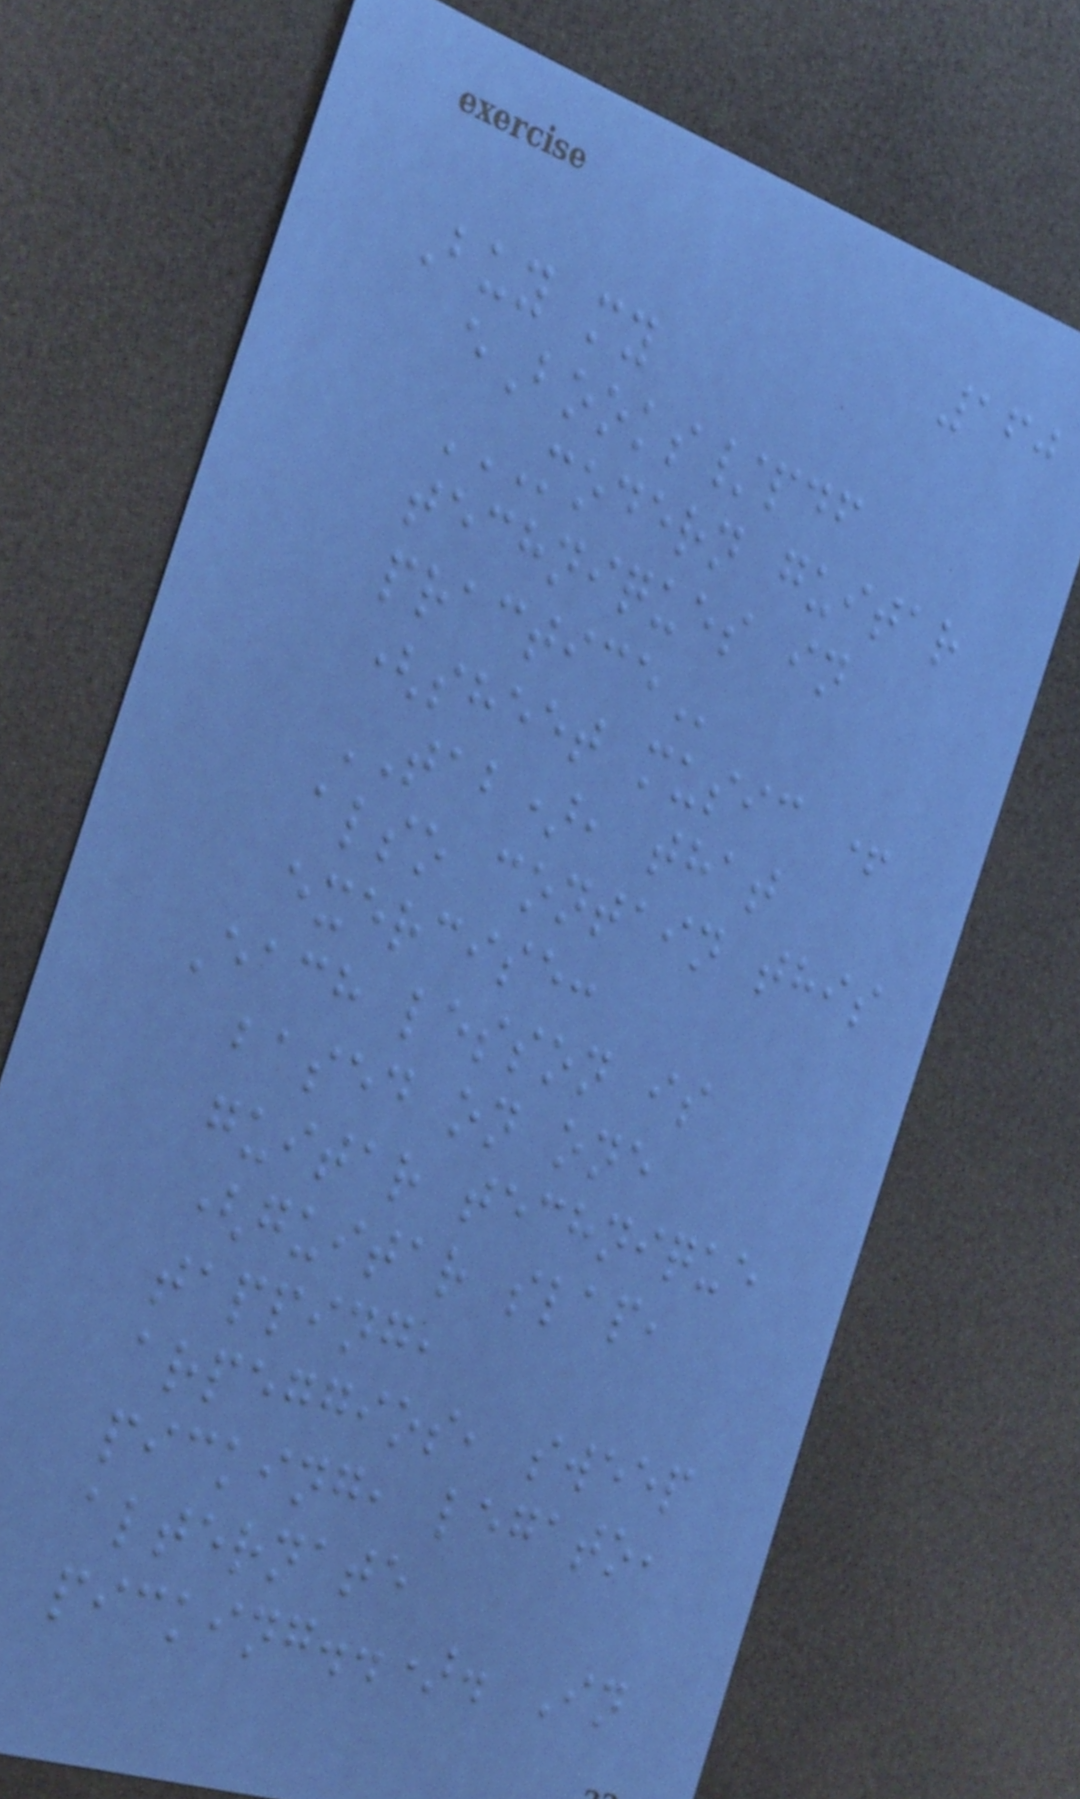160
Buy my
eBooks/pdf
MODERN GUITAR
TECHNIQUES IN
PRACTICE
(sheet music +
TAB), that
also contain this
exercise:
Each lesson is
based on one
guitar technique
(guitar slap,
tapping,
arpeggios, sweep
picking, legato,
alternate
picking..). In
